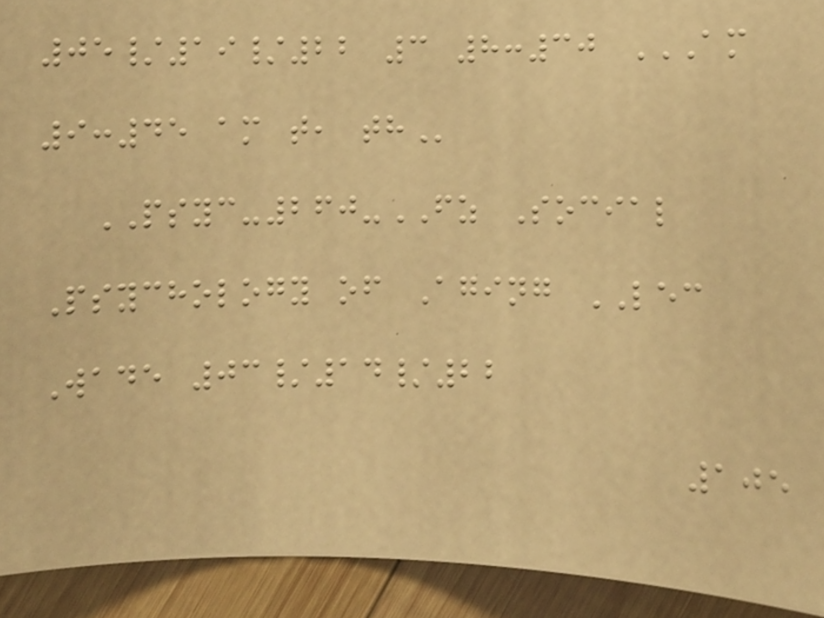05/19/22 3 8:30 AM
9:45 AM T, TH
PSYC-260-FZ Social
Psychology of Aging LEC
Wade 03/14/22
105
